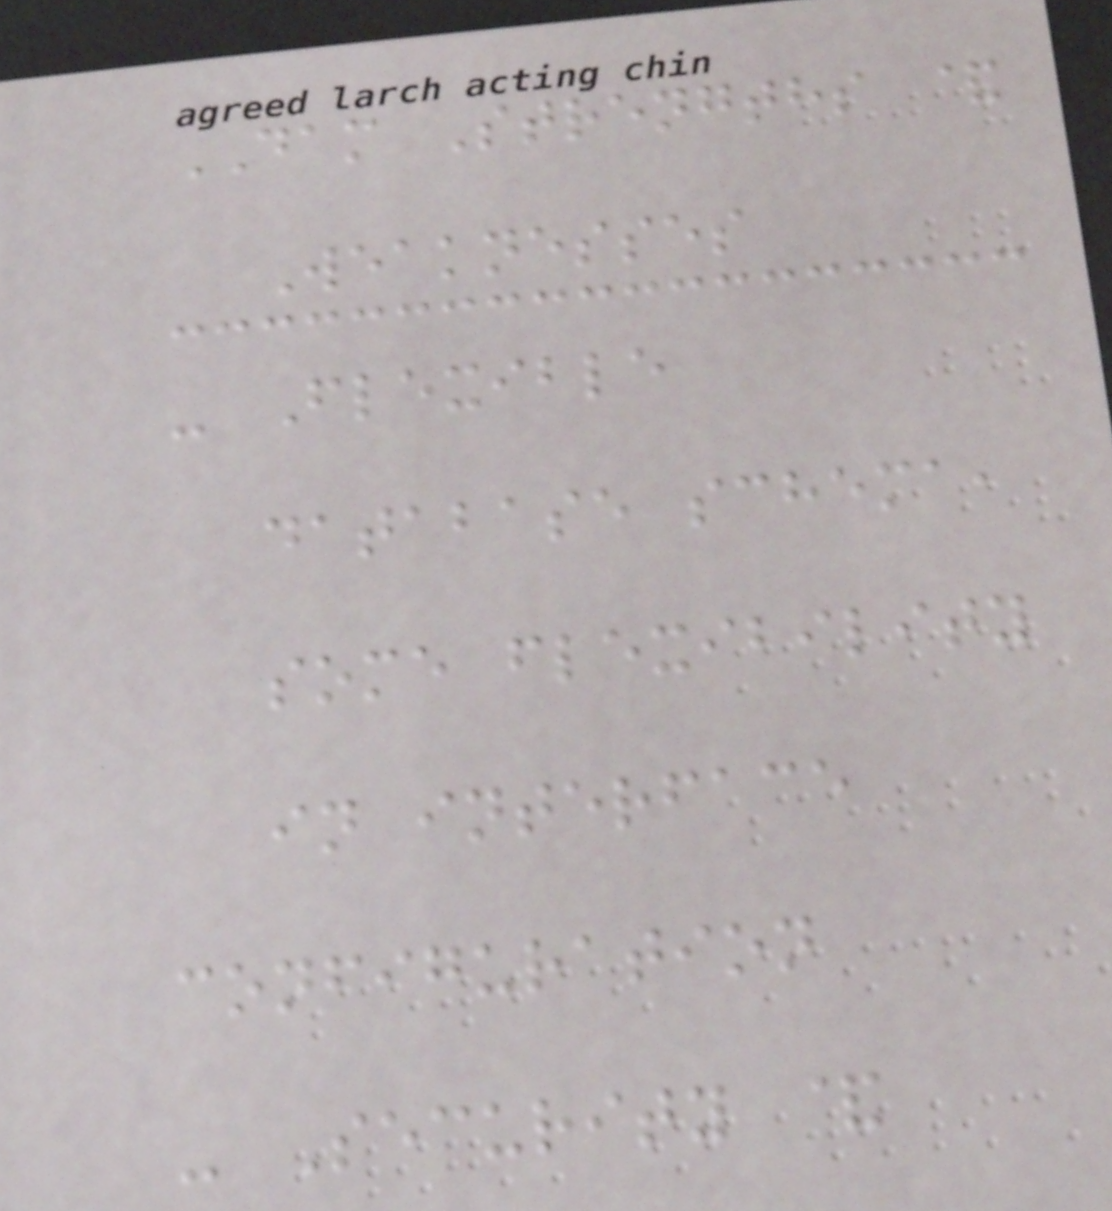DAM Strengths &
Weaknesses
- Flexible
database schema,
some flexibility
in interface
configuration
- Security &
